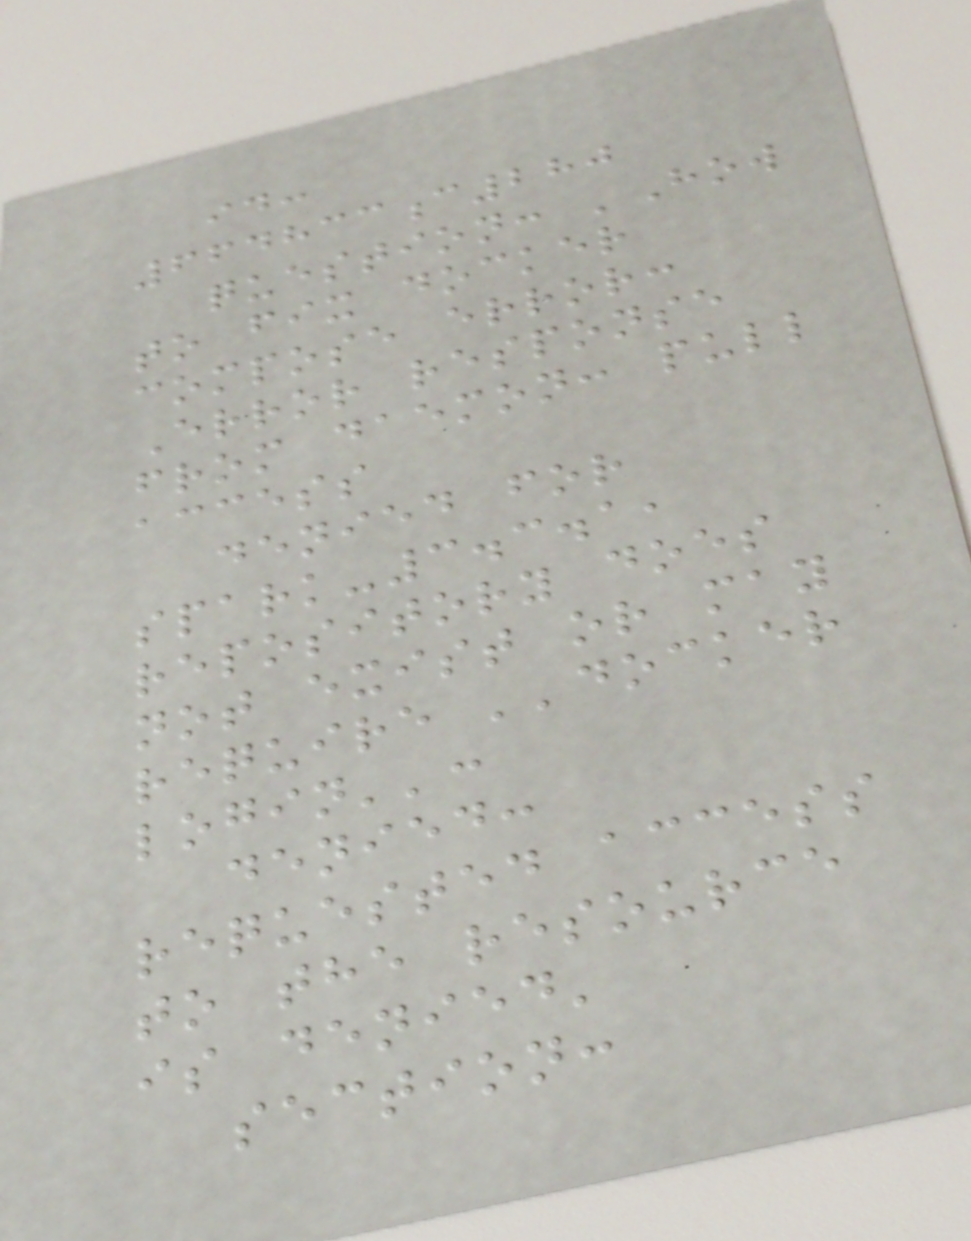id:
664833c280
question: 'How
to fix docker
compose error:
Error response
from daemon: pull
access
denied for
spark-3.3.1,
repository does
not exist or may
require ''docker
login'':
denied:
requested access
to the resource
is denied'
section:
